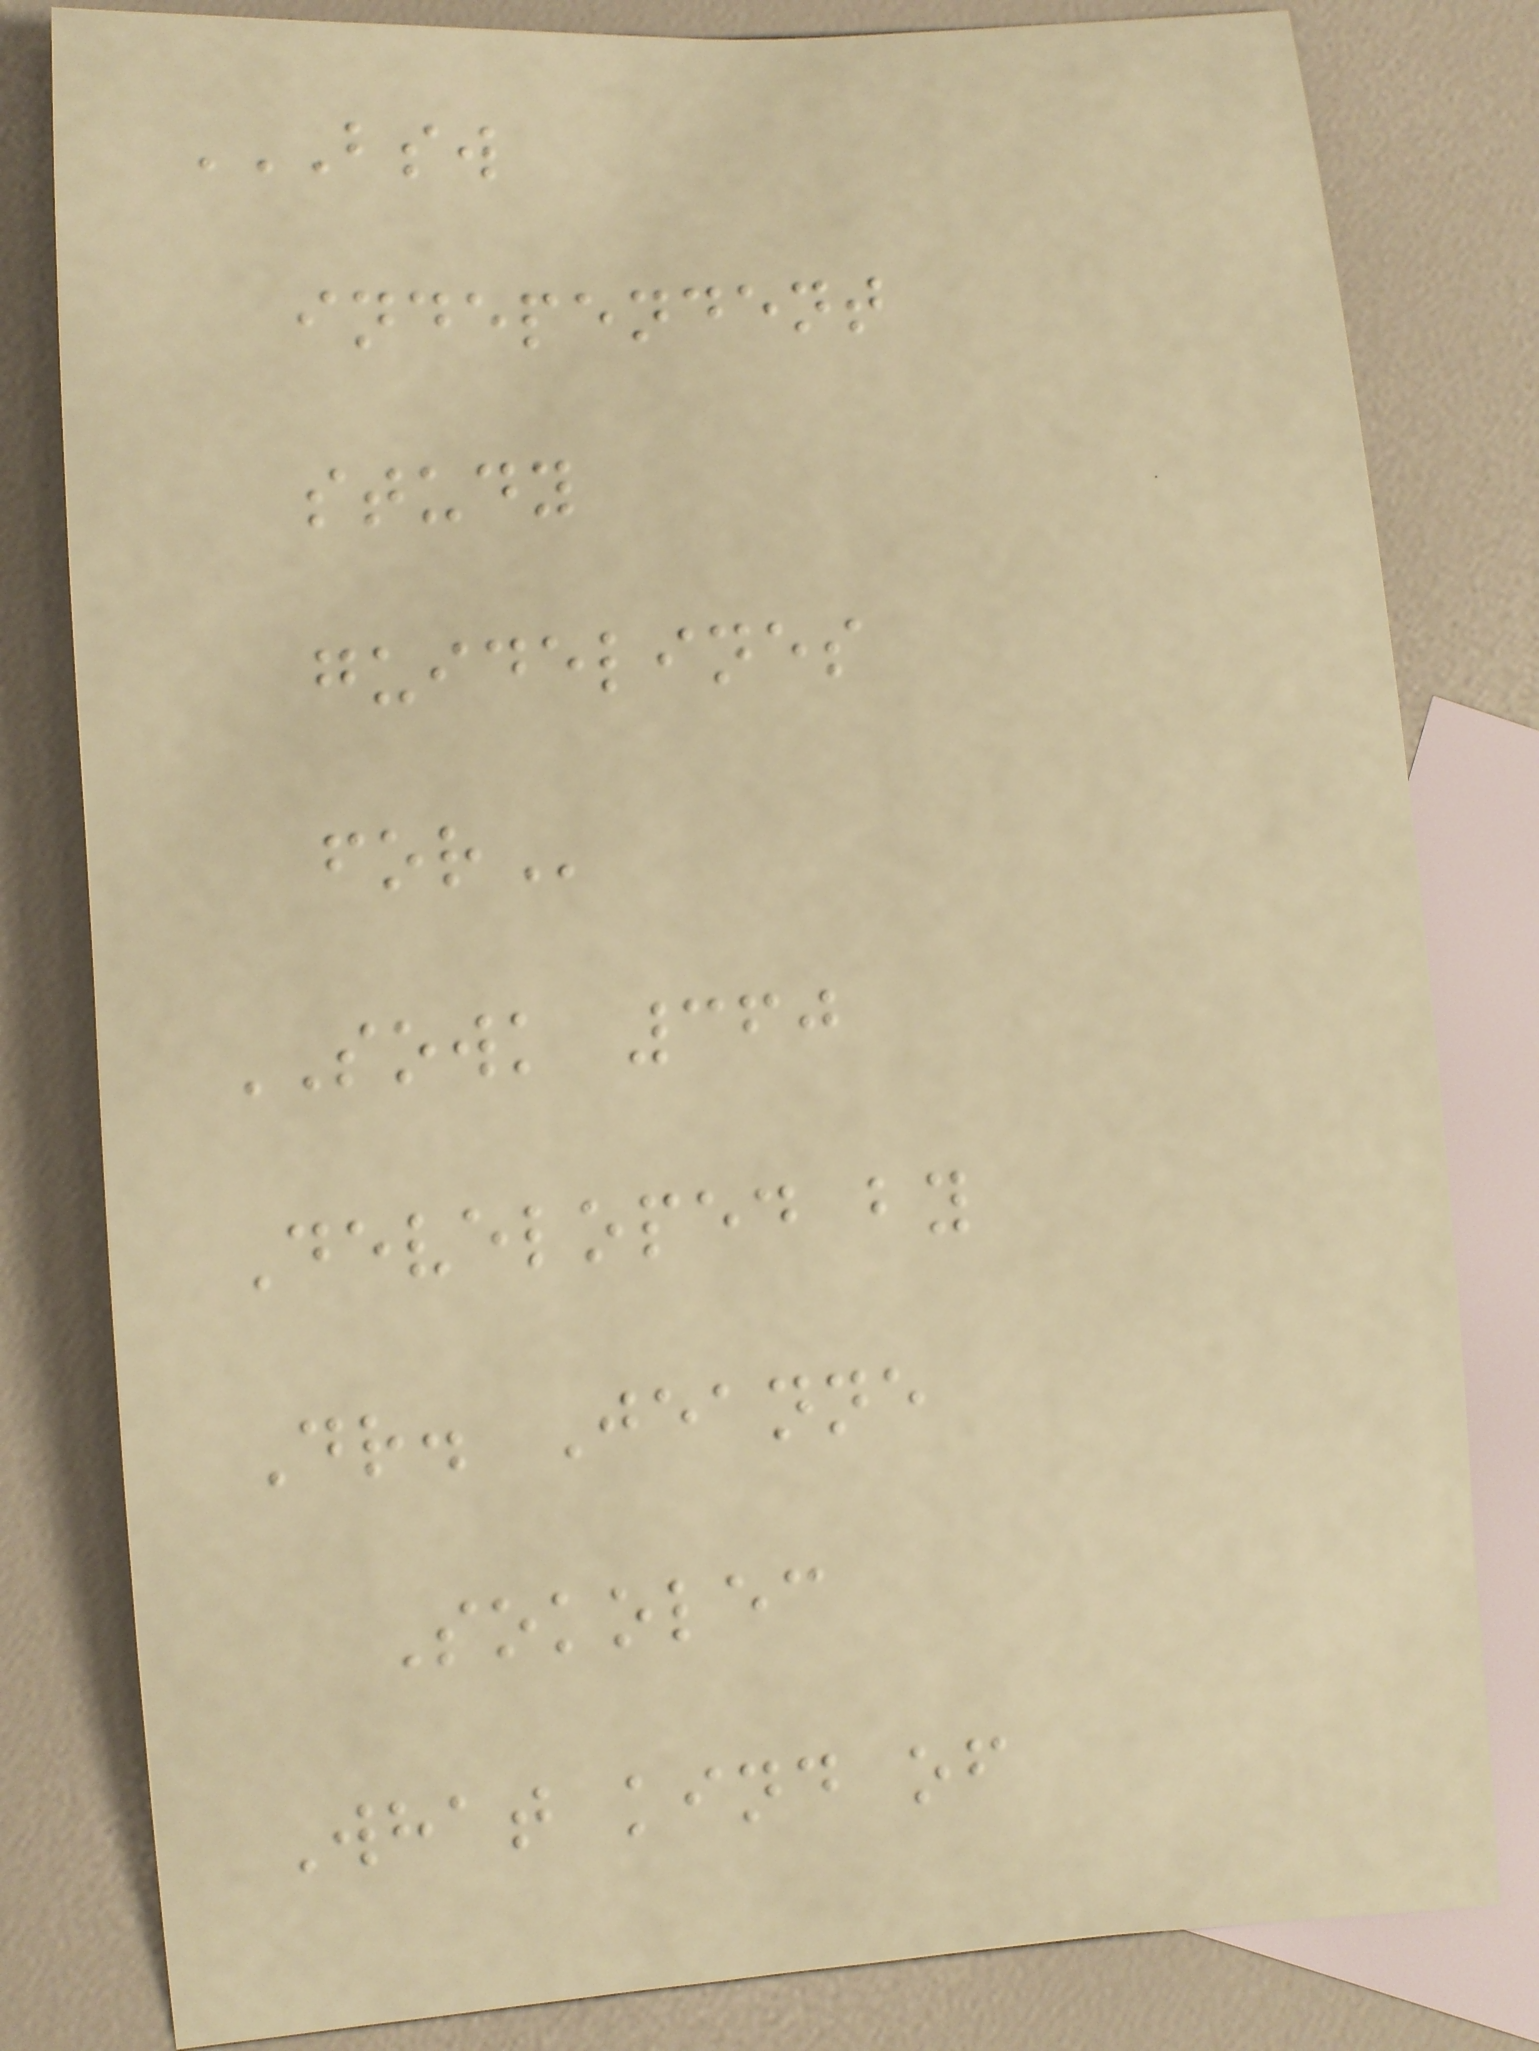BSW
INDEPENDENT
STUDY
GUIDELINES
FOR
SOWK 360
Developed by
Dr. Jeanne
Sokolec
What kind of
